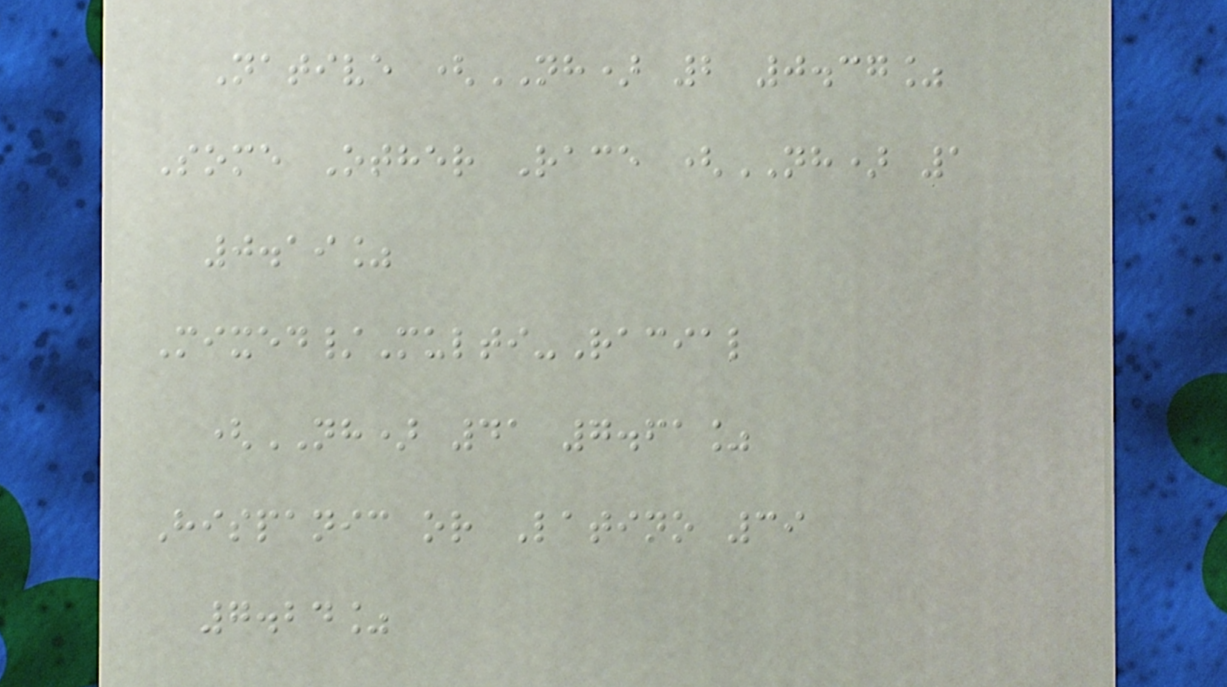Native (NH) 2 0.37%
Some Other Race (NH) 1
0.19%
Mixed/Multi-Racial
(NH) 41 7.61%
Hispanic or Latino 39
7.24%
